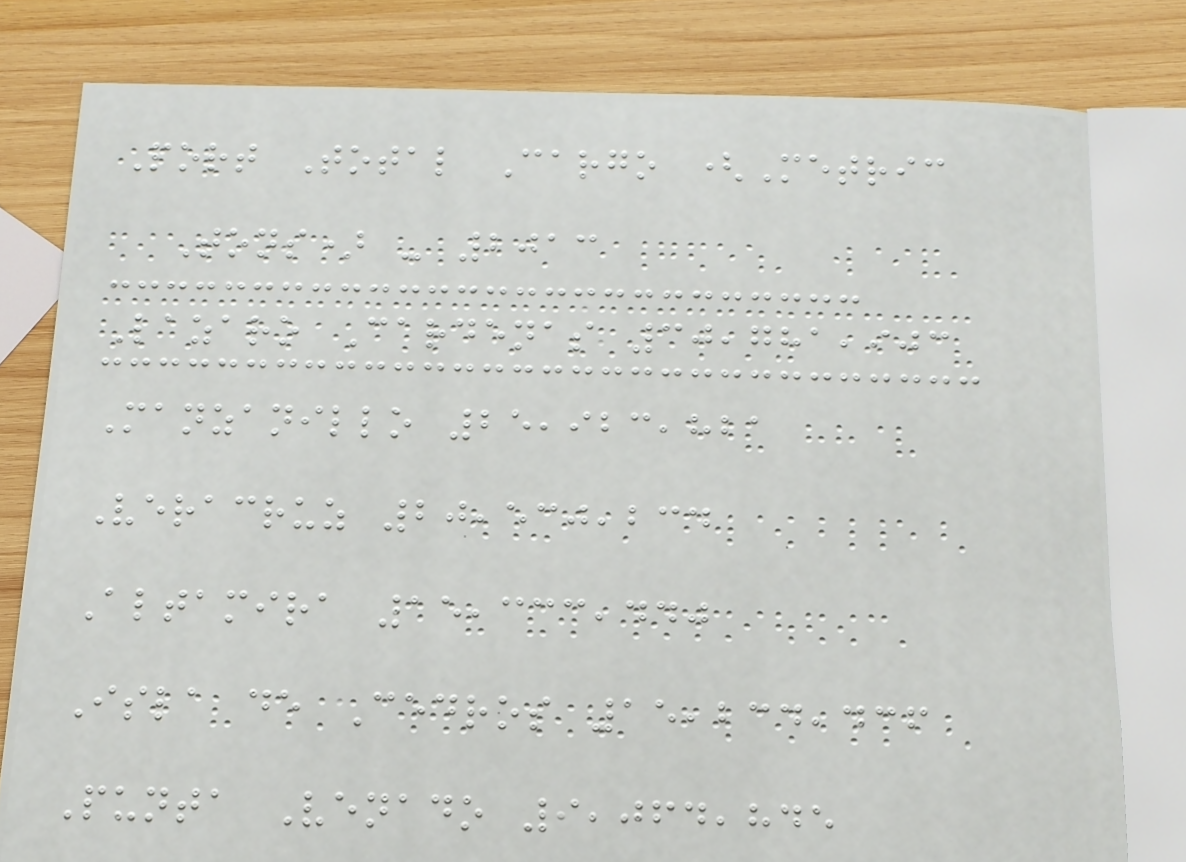Port Total Cargo (Metric
Tons) - 2013
Lazaro Cardenas 30,781,903
Manzanillo 25,923,821
Veracruz 20,530,234
Altamira 15,333,440
Isla de Cedros 15,234,436
Punta Venado 9,064,845
